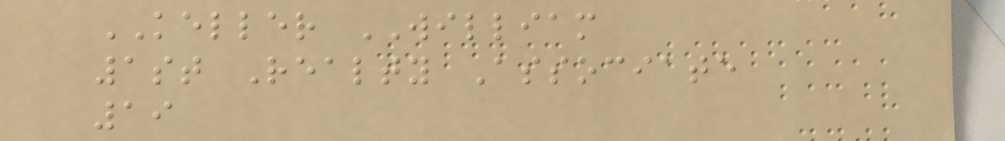KELLER WILLIAM
1st Realty Associate
19
